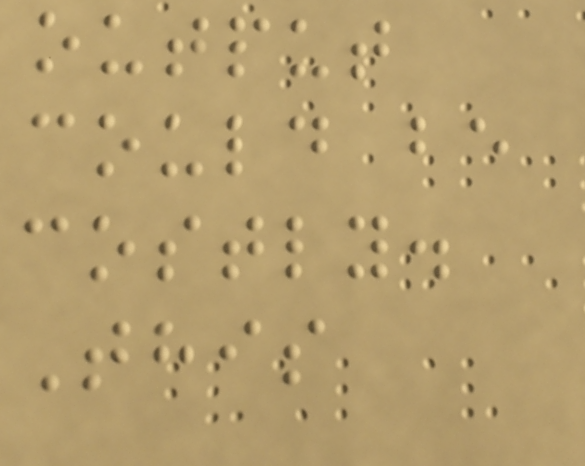output
could be
costly.
This
